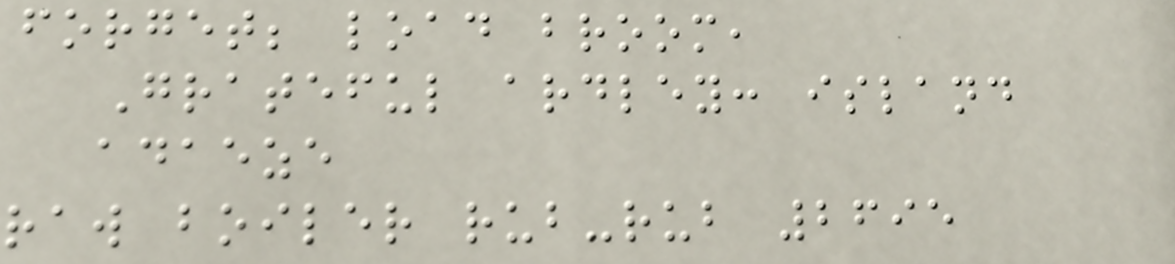forget; load broom,
Grateful ardley: island
adaeze
raw boiler rub-rub 2695
